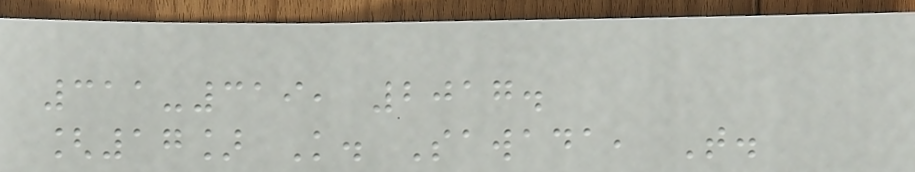311-319, 2017.
[17] K. Sawada, T.
